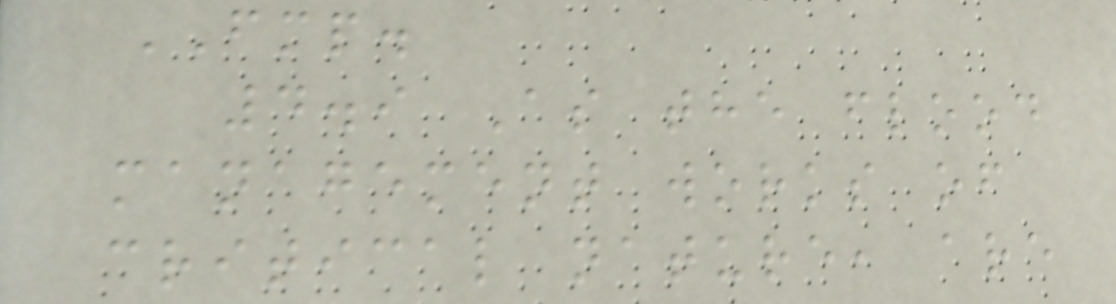FMP.
4.9 As the flood
management works of
critical nature, are
